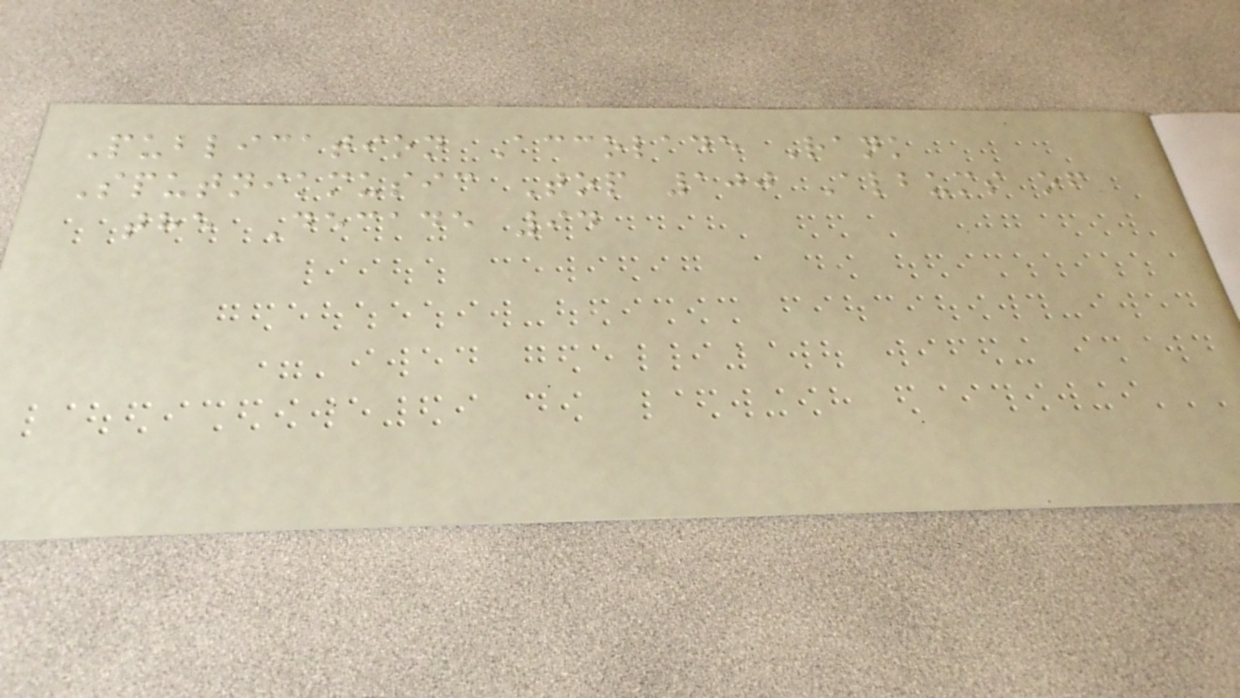Publication Accolade Rank
Sputnikmusic Top 100 Albums of
the Decade 94
